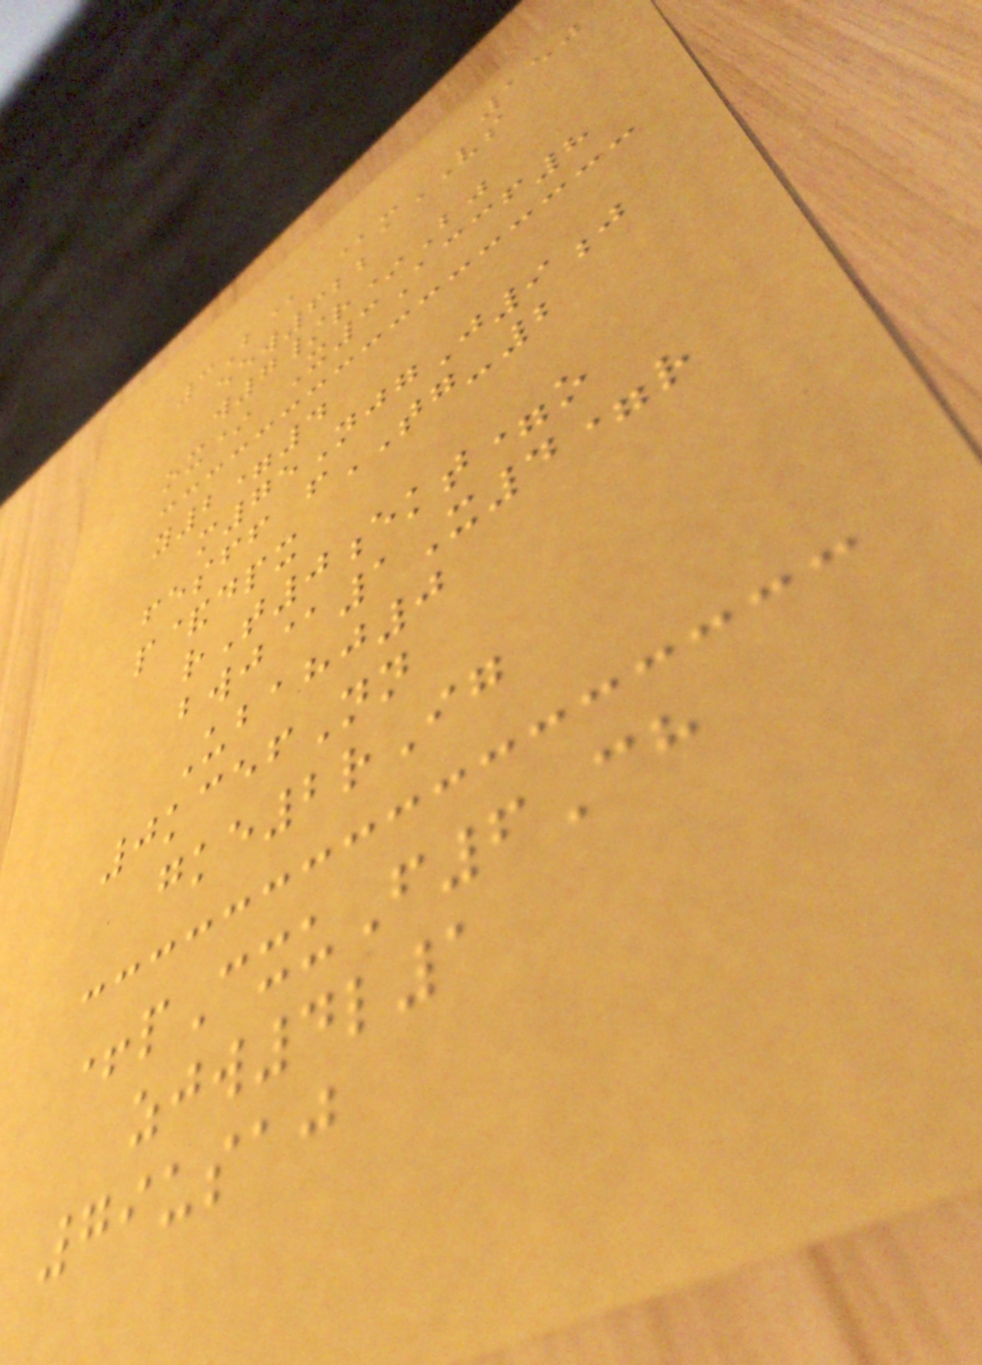150
3B@ @mVS
eew622
w7/r*Bj
ox* X3Accf8
y2=4
m75NjgJ9j
fesff fTG-2
p&dpx
rT0ekt=o
bwj@1X4=r
Ubahj0
0kcefNn
gke2rIg
+pCxuF6Ch
zjw4l1
79usaj
